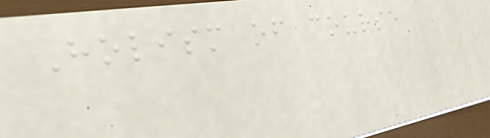Holism of course
